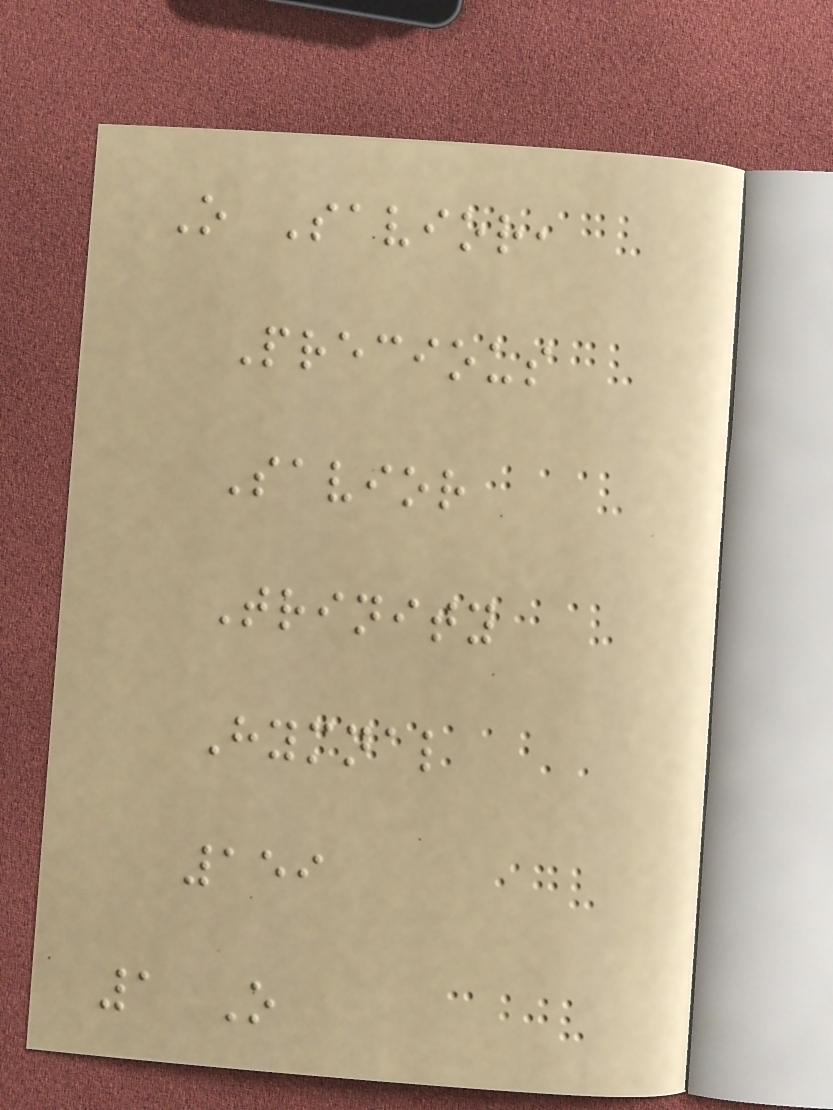O Savior,
Precious
Savior
Trinity
Hymnal
159
1 O
